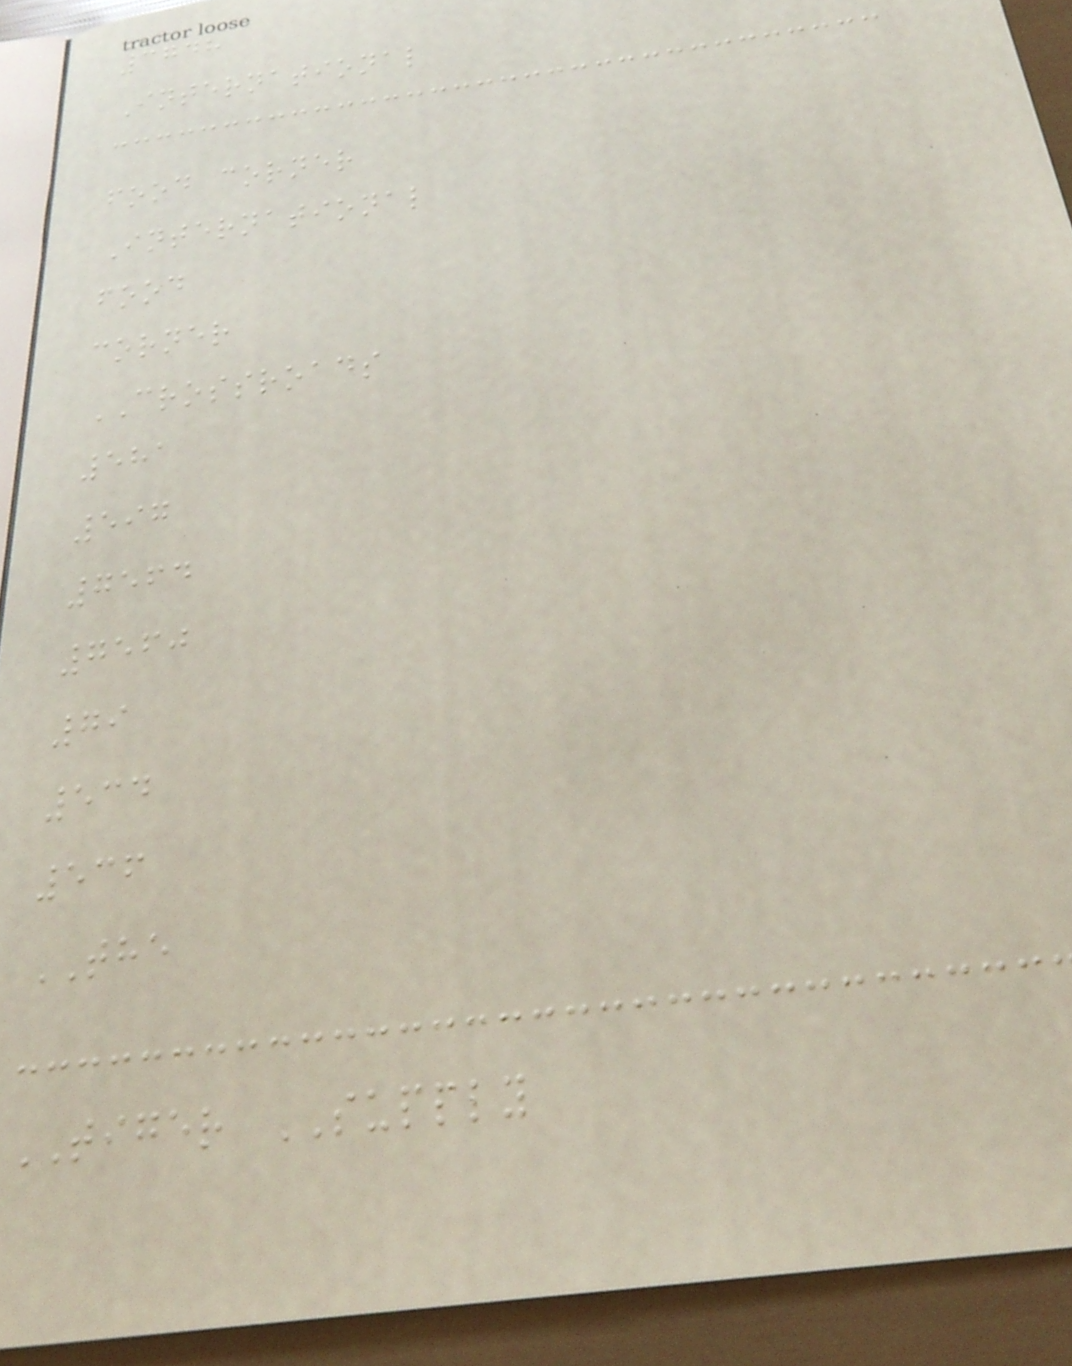3748
International
food corner
International
food
corner
CROSSROADS
581
597
7564
7560
79
534
536
THE
TIGER SUPPLY
